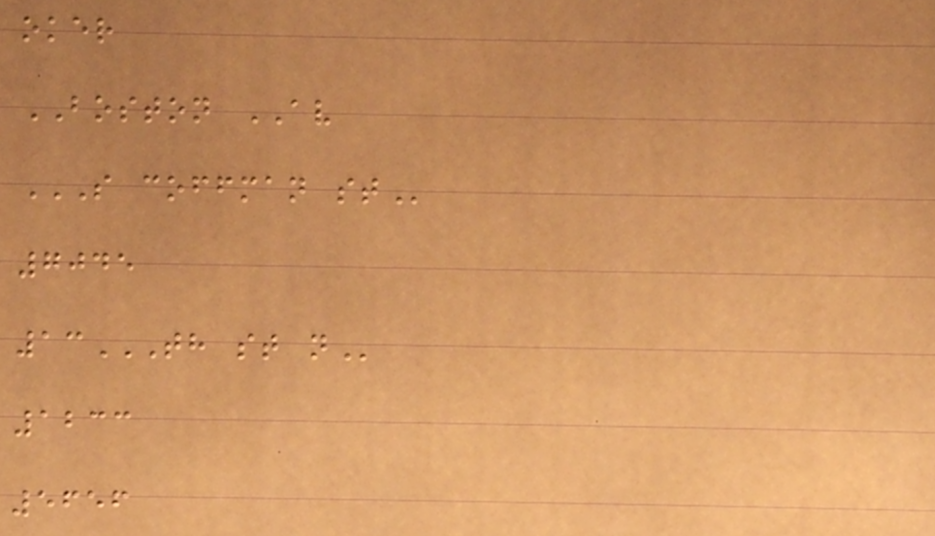oker
BOSTON AV
S COFFMAN ST
7045
13TH ST N
1233
5656
